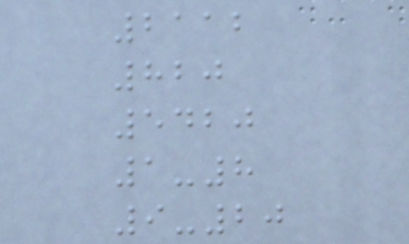2112
820
5420
1-8
9-20
